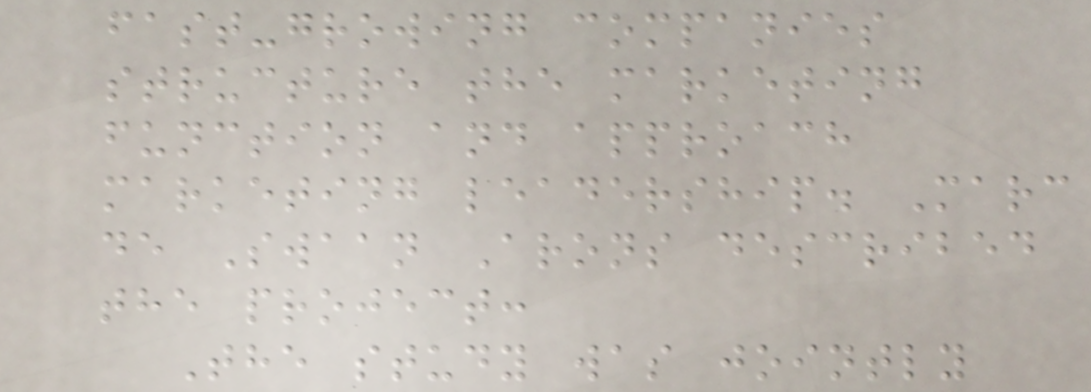fast-growing companies
structure the marketing
function and approach
marketing leadership. Marc
de Swaan Arons described
the project:
The study was jointly
